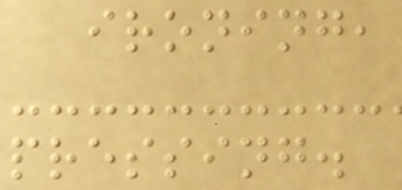ironing,
pressing.
